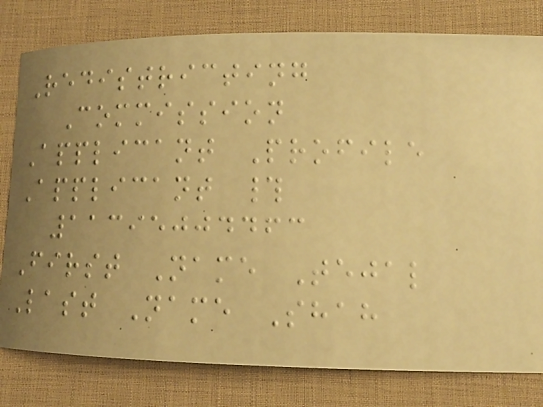Redistricting
Commission
Applicant Profile
Applicant #
11395004463
First Name Tejal
Last Name Shah
